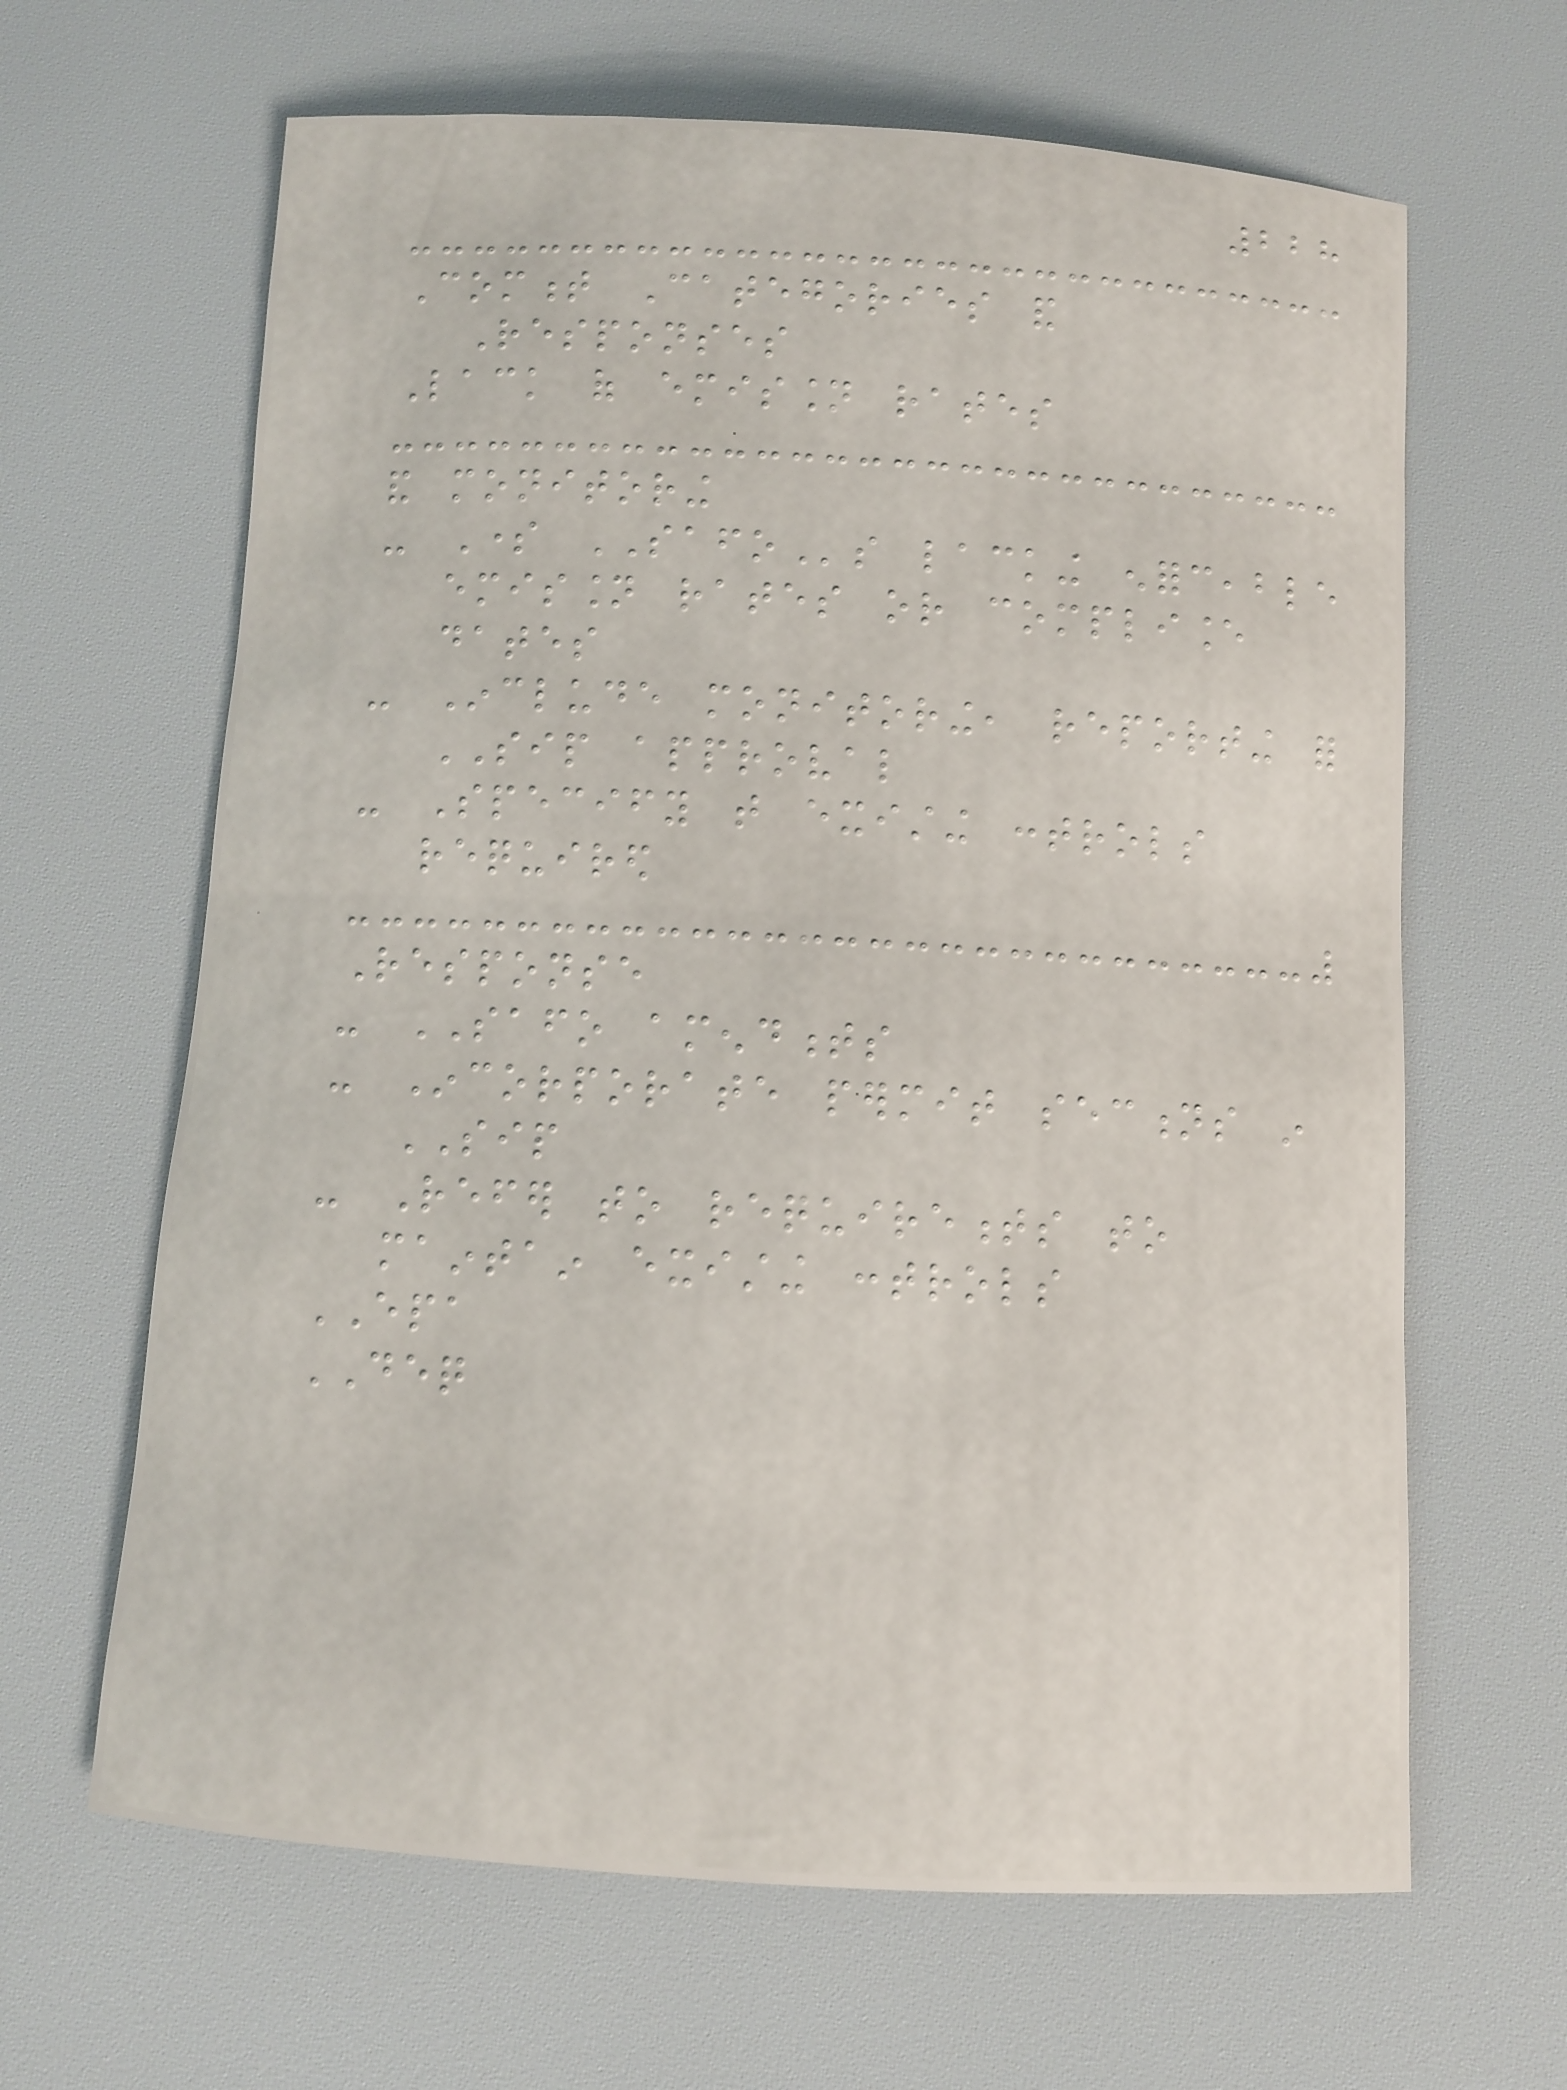228
Comment Categories and
Responses
Lack of emission rates
and monitoring
- Some SAFOs lacking enforceable
emission rates or compliance
dates
- Include monitoring, reporting for
SIP approval
- Specify that existing controls
required
Response
- SAFO amendments
- Incorporate permit sections in
SIP
- Refer to requirements to
maintain existing controls
EPA
DEQ
